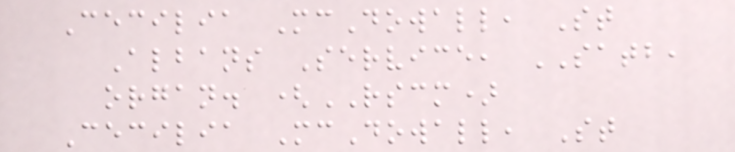Cecilia McDowall, St
Albans Service, SATB,
organ. (RSCM)
Cecilia McDowall, St
